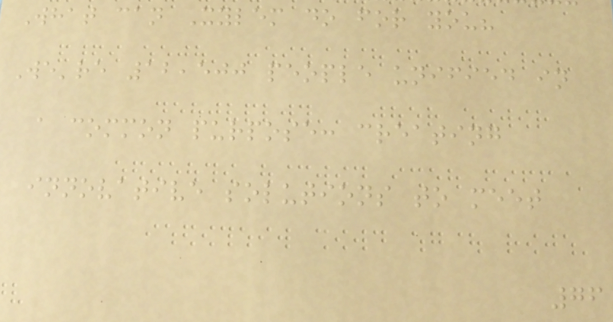What can Xylem do for you?
We're 12,500 people unified in
a common purpose: creating
innovative solutions to meet
76
